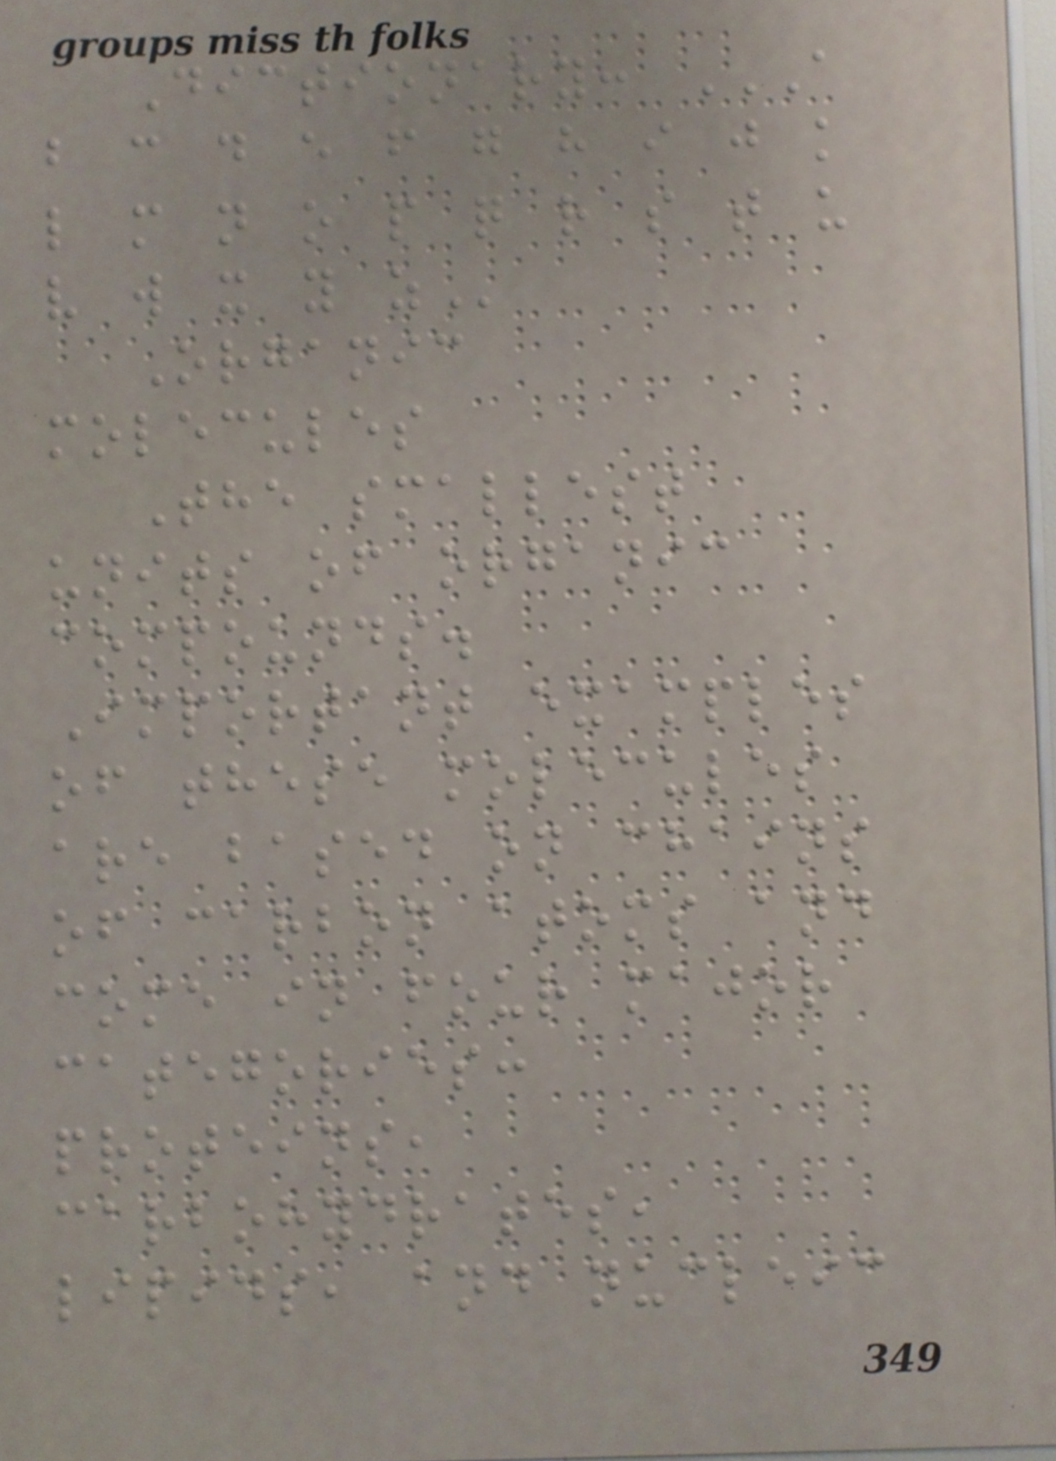Dictionary: A
B C D E F G H I J K
L M N O P Q R S T U
V W X Y Z
Organic
molecules
The smallest
units of organic
compounds.
Important examples
of these molecules
are based on chains
of carbon atoms and
come in four major
categories:
proteins,
carbohydrates,
lipids, and nucleic
